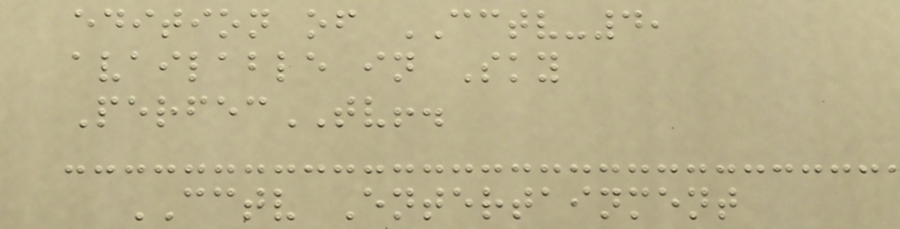edition of CCTV-4,
available in Sky
PerfecTV!.
CCTV Entertainment
